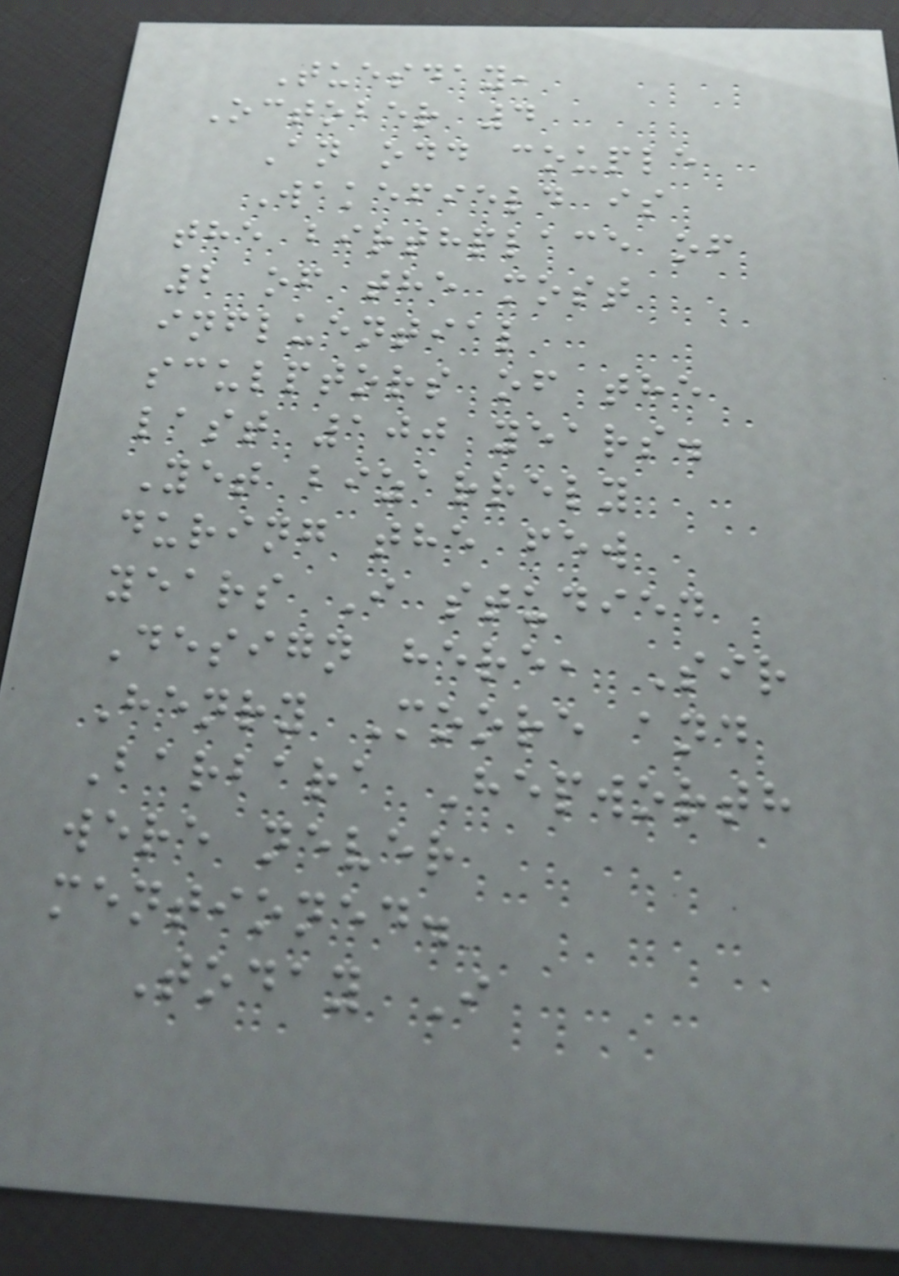Tuesday,
October 4
An odd couple
Wakefield is
the birthplace of
2 of the most
influential
sculptors of the
last 100 years.
Yet bizarrely
during the few
years I studied
Design here, Sir
Henry Moore and
Barbara Hepworth
were never
mentioned.
Today I
